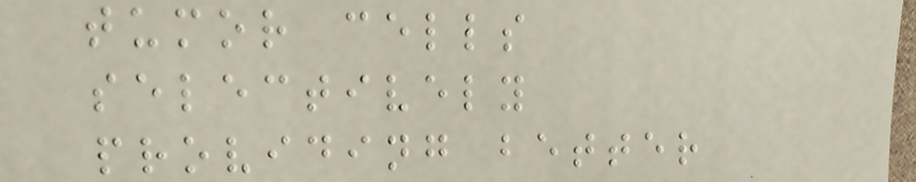tumor cells
selectively
providing better
